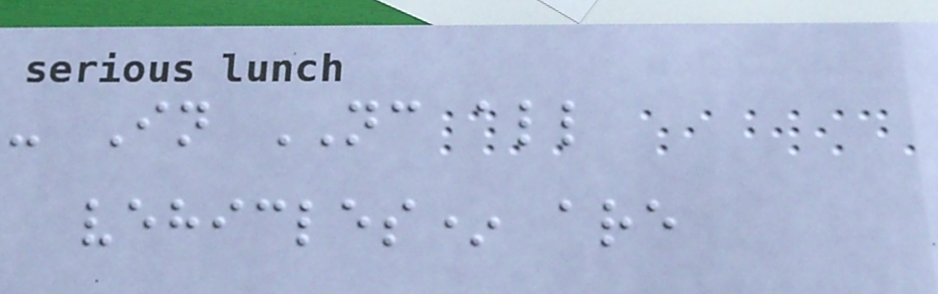- In NC all
vehicles* are
